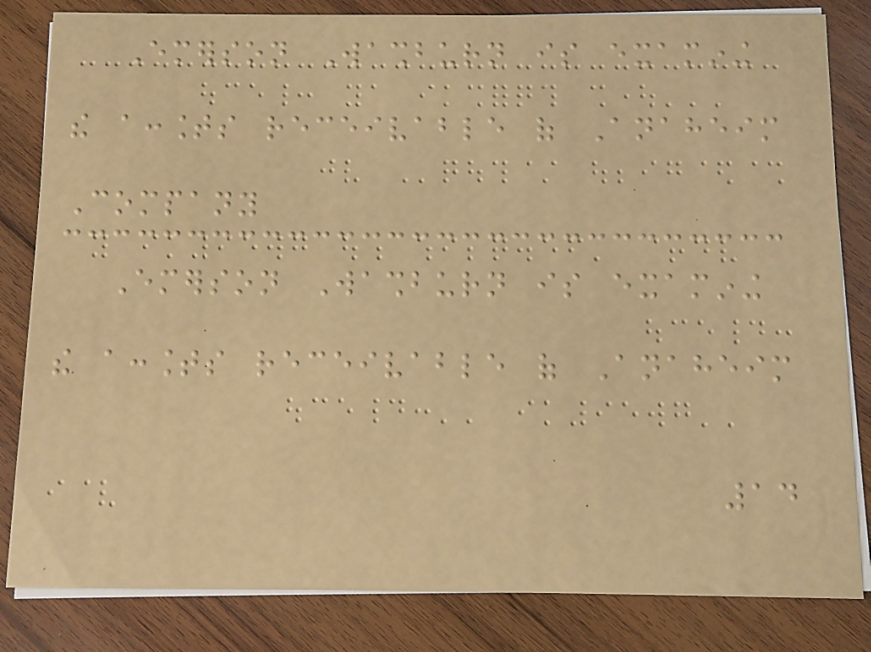Emerson Washburn is examining
the accounts receivable of Anaheim
Company
Emerson Washburn is examining
the accounts receivable of Anaheim
14
